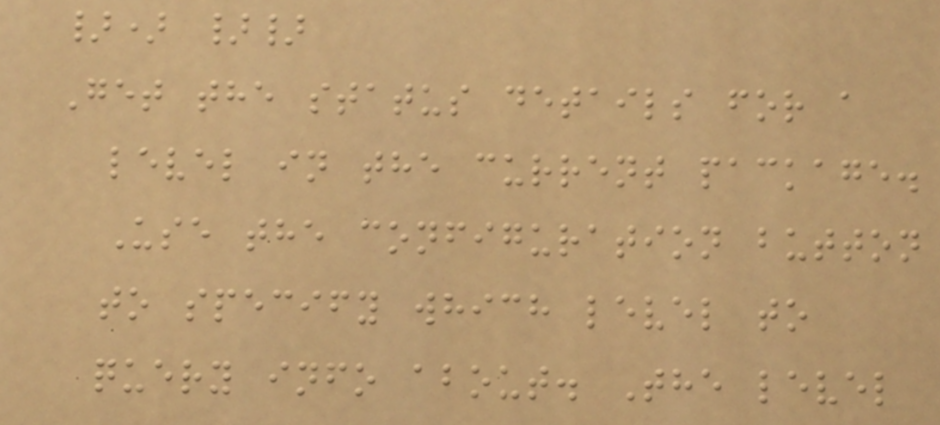}) }}
Get the status details for a
level in the current package.
Use the configuration button
to specify which level to
query info about. The level
